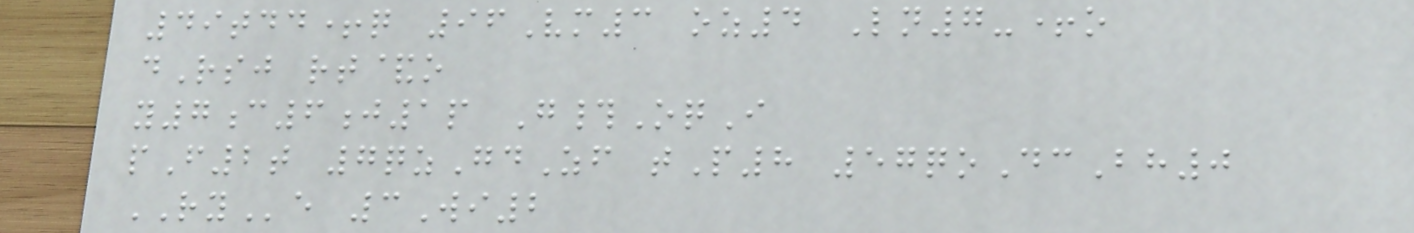49tdd+q 96Vm3 oz4 Ln7-+o
dRsj rt&o
y7c6j1p G#OqI
pF2t 7qzGdZf tP8 57qoDcBh0
RYe 3Wi2
